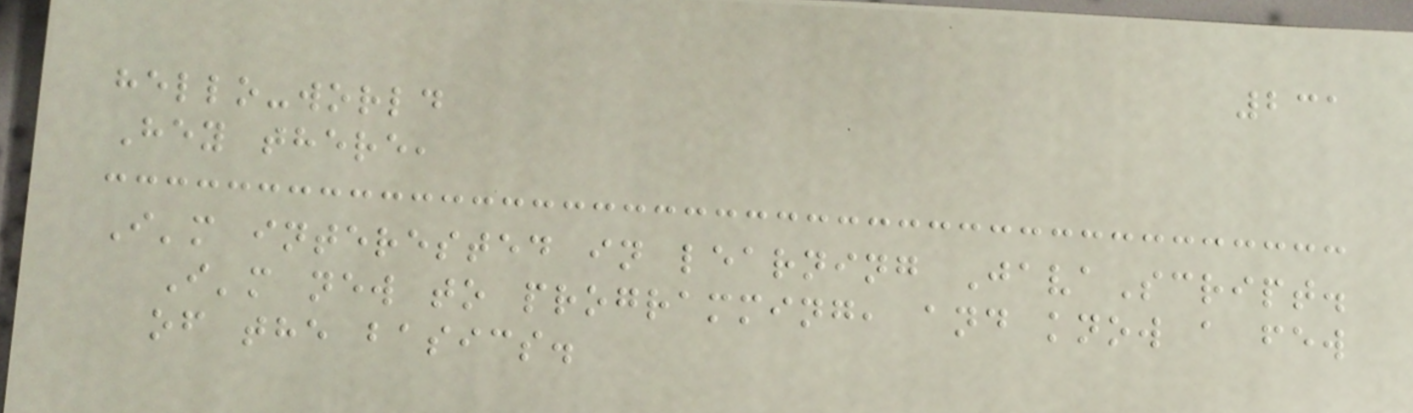231
hello-world
Hey there,
I'm interested in learning JavaScript.
I'm new to programming, and know a few
of the basics.
